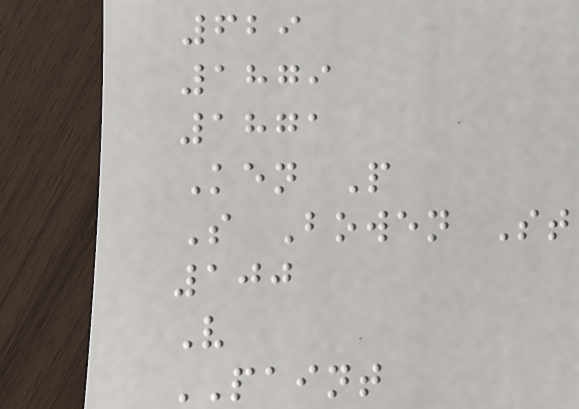629
1879
1871
Ken P
S Bowen St
100
V
PAINT
